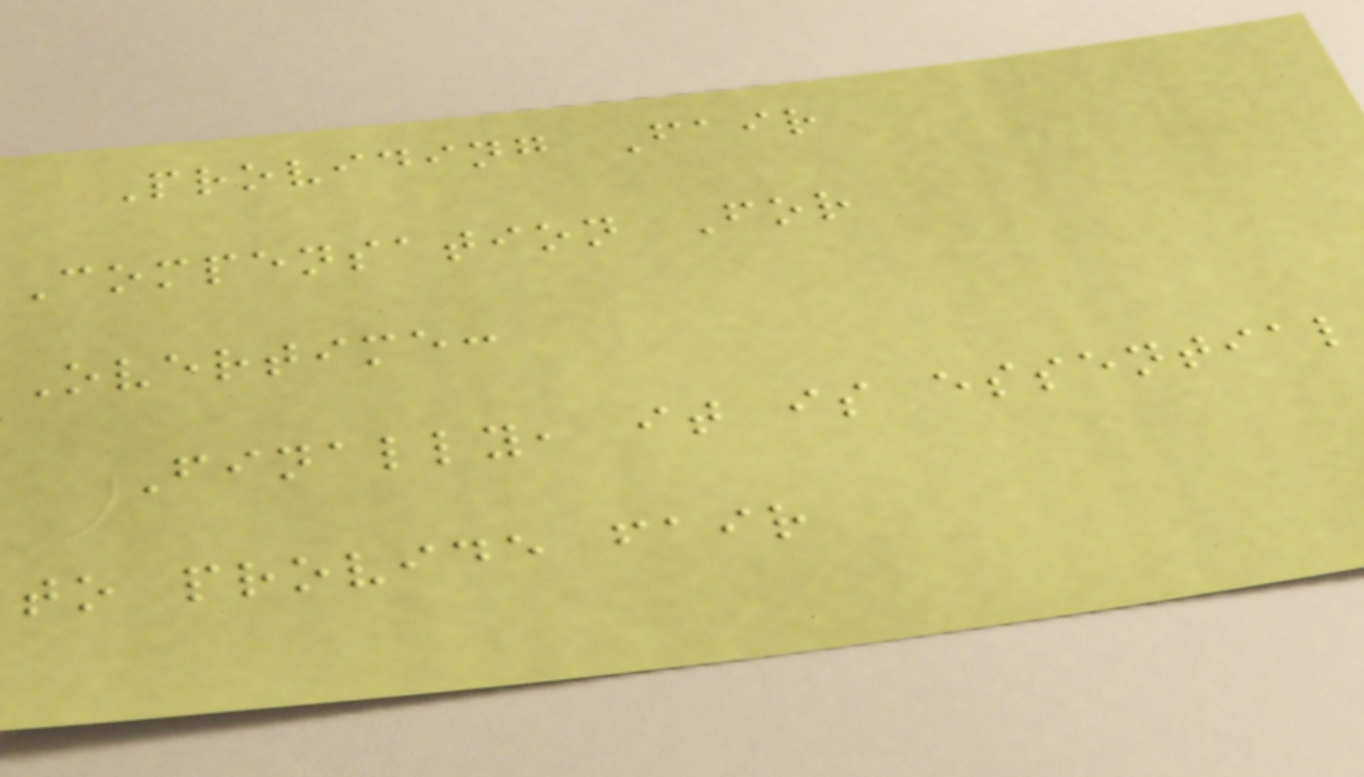Providing Fair
Compensation For
Overtime:
Finally, it is essential
to provide fair
